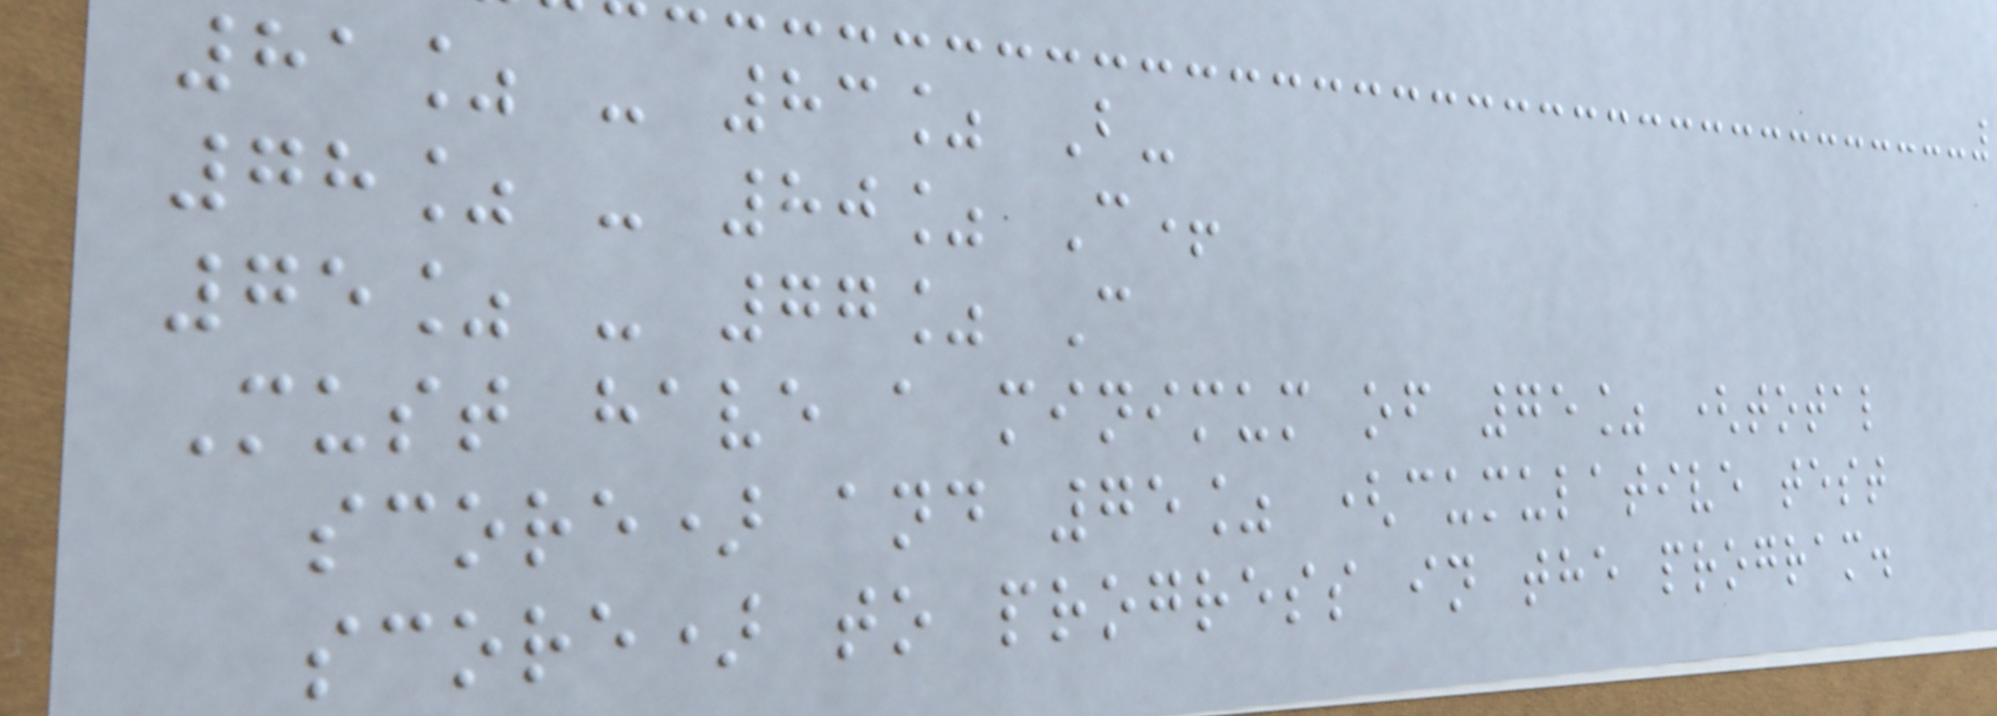81% - 83% B-
78% - 80% C+
75% - 77% C
Must have a minimum of 75% (total
score) and 75% (cumulative test
score) to progress in the program.
